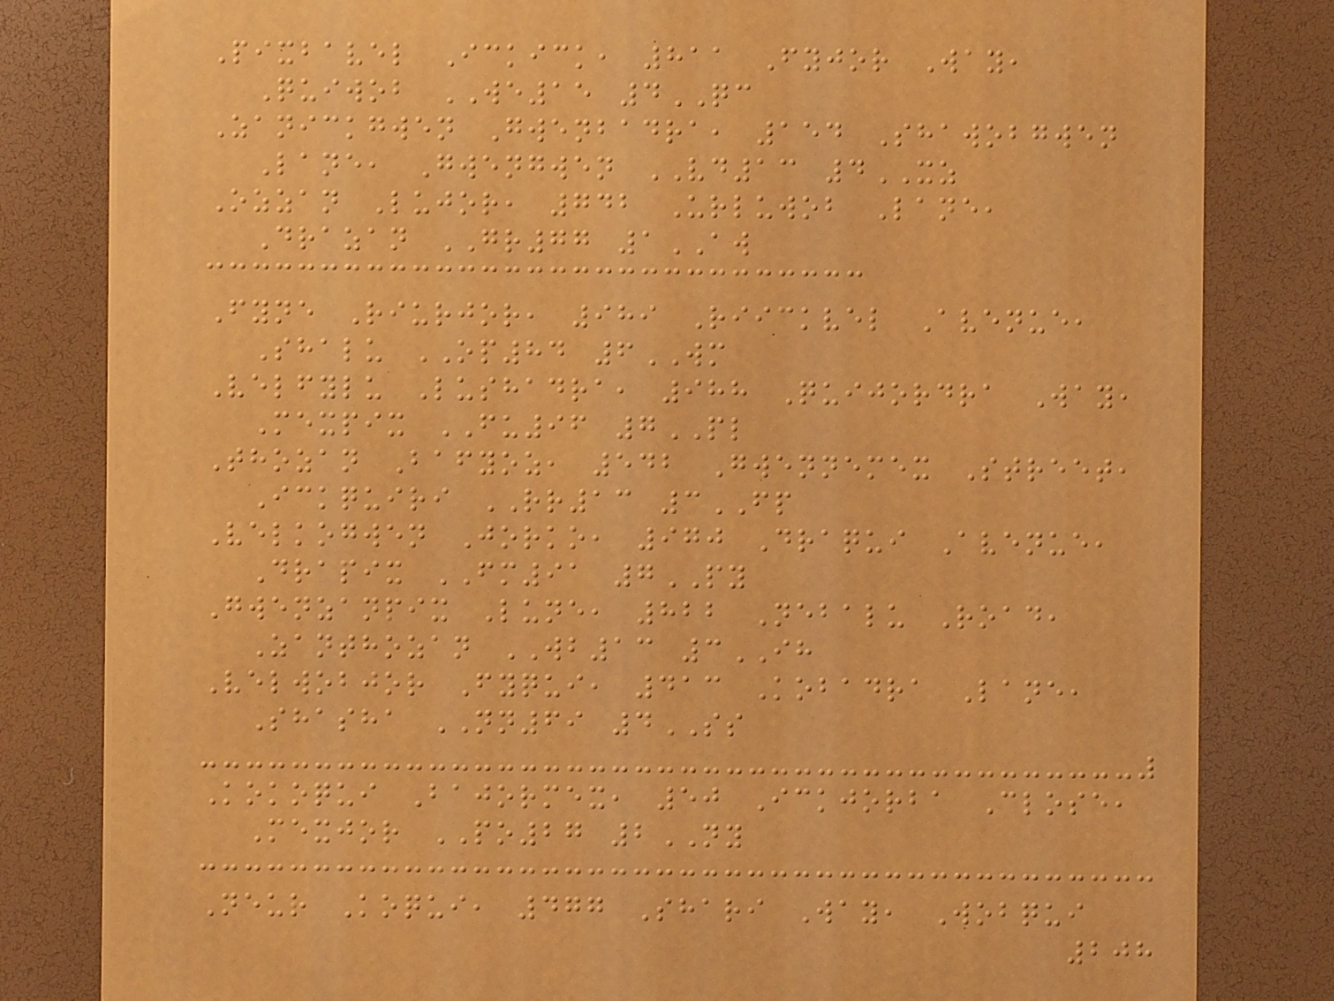Pixbavel Ickick, 811 Fyjor Way,
Quiwob WE15 4QC
Zanickgwen Gwenbadra, 154 Shawobgwen
Lane, Gwengwen VD13 4XZ
Ozzan Lujor, 742 Urluwob Lane,
Drazan GR77 1AW
Fyne Riurjor, 989 Riickvel Avenue,
Shalu OP84 6WM
Velfylu Lushadra, 988 Quijordra Way,
Mexpix FU96 7PL
Thozan Bafyoz, 542 Gwennemex Street,
Ickquiri RR13 3FP
Velkogwen Jorko, 970 Draqui Avenue,
Drapix FM91 7PY
Gwenzanpix Lune, 822 Nebalu Road,
Zanthozan WB13 3IH
Velwobjor Fyqui, 413 Kobadra Lane,
Shasha NN69 4SS
Kokoqui Bajormex, 50 Ickjorba Close,
Mexjor PO27 2NY
Neur Koqui, 477 Shari Way, Wobqui
208
